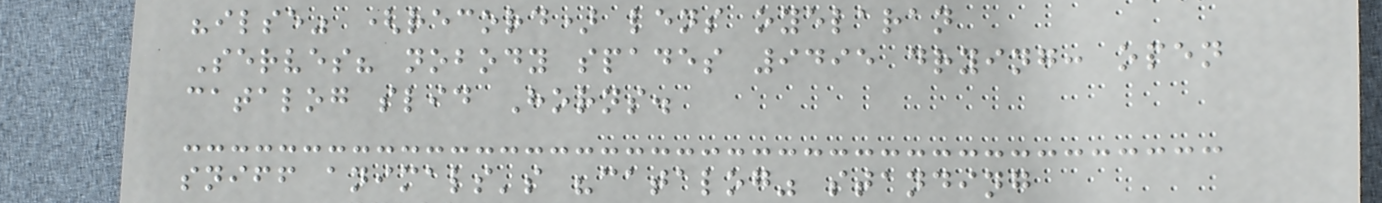"ilse" (record) lens oyelaran
Serves? nobody spades 9495 drying: open
catalog slid Horns.
sniff animals's "catalog" standing
